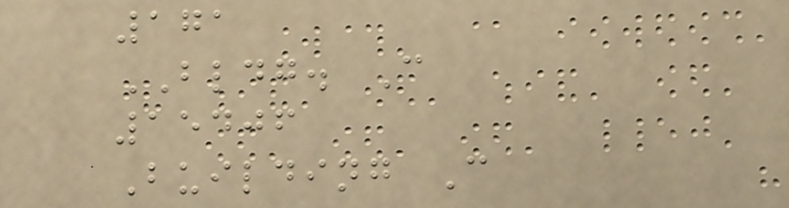171
BLDG. C
15406
Building C
